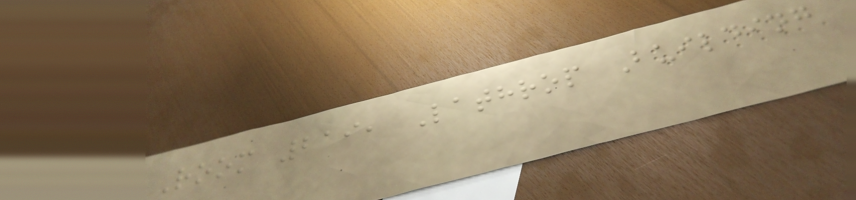Room 219, Lathrop Building
